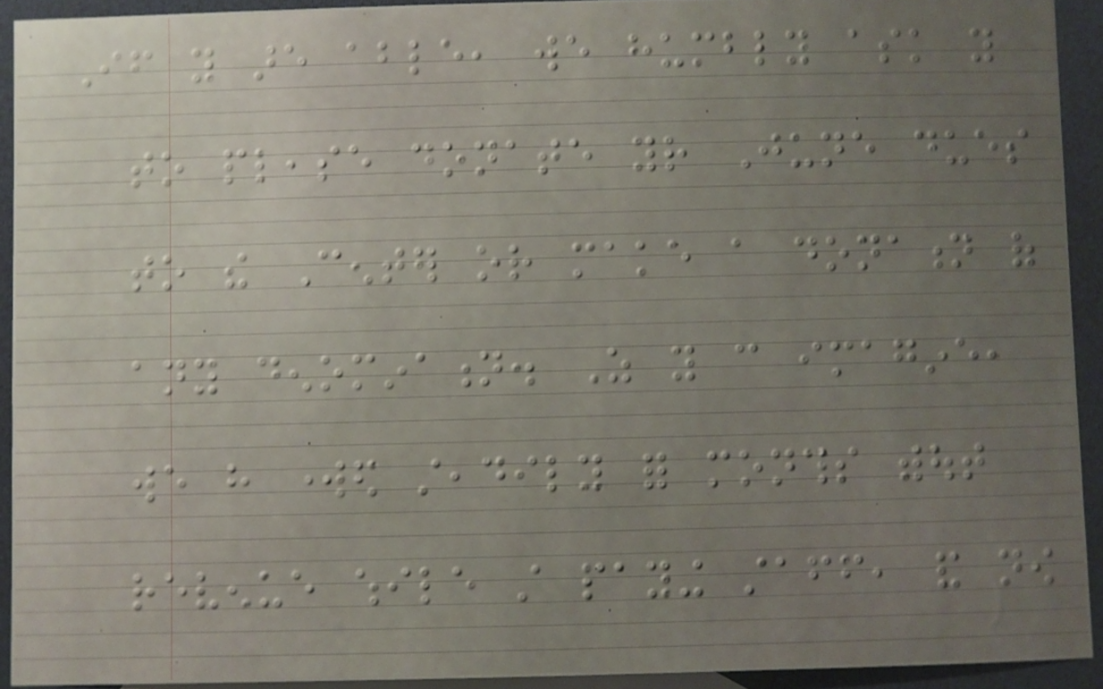If you are able, we humbly ask you
to please donate your June dues
to the Center or make a donation of
any denomination. As you can imagine,
we have worked steadily for months without
revenue while still paying staff, and now
